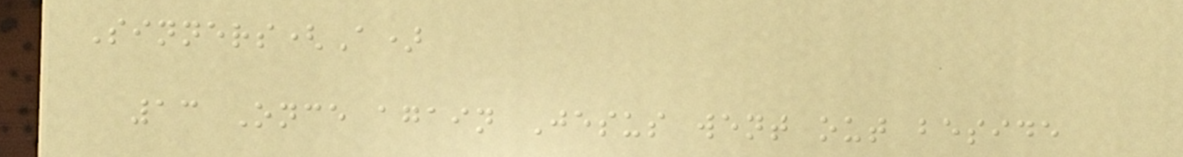Sinners(A)
13 Once again Jesus went out beside
